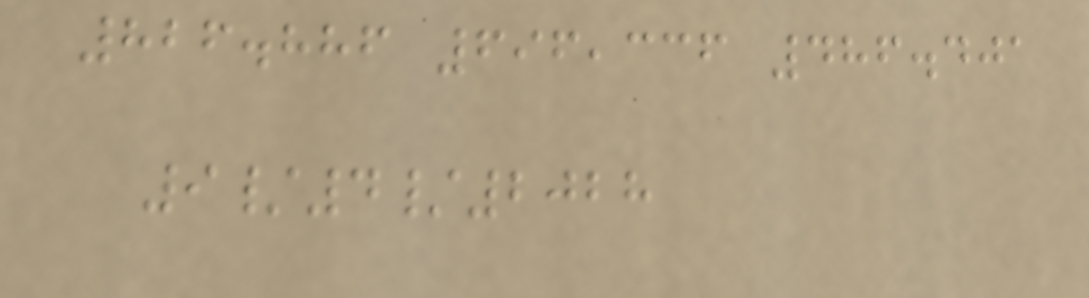826.886 696,336 486.401
9/4/2028
